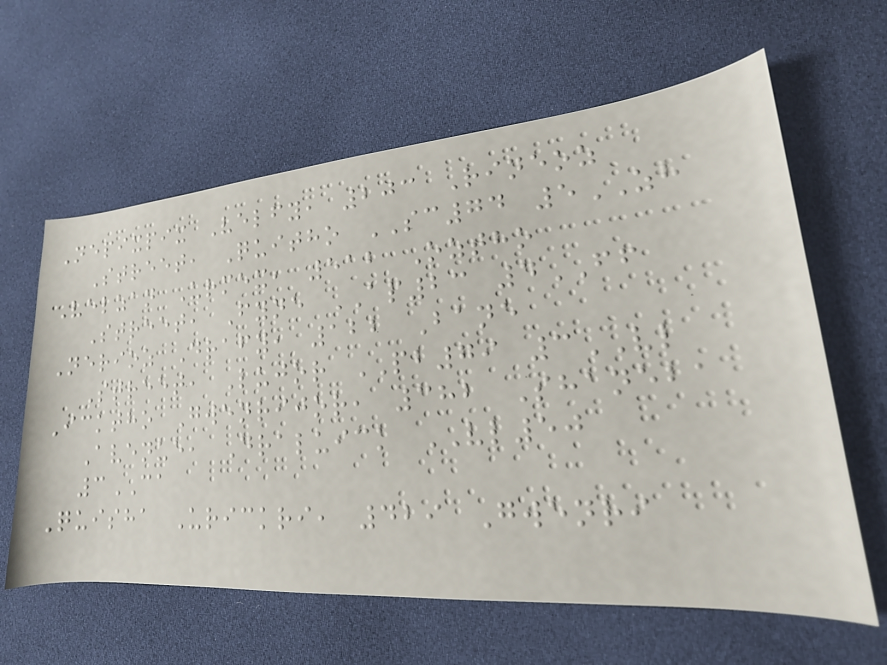Nepixpix Velfy, 203 Rineoz
Street, Quitho SC74 5ZH
Velzan Urmex, 512 Oztho
Street, Fyne AP23 4FF
Nerioz Drafy, 122 Bane
Street, Lujor PB79 3VL
Icktho Gwenrijor, 382 Shaneba
Avenue, Draluick VL50
3CA
Quisha Urickri, 429 Gwenri
